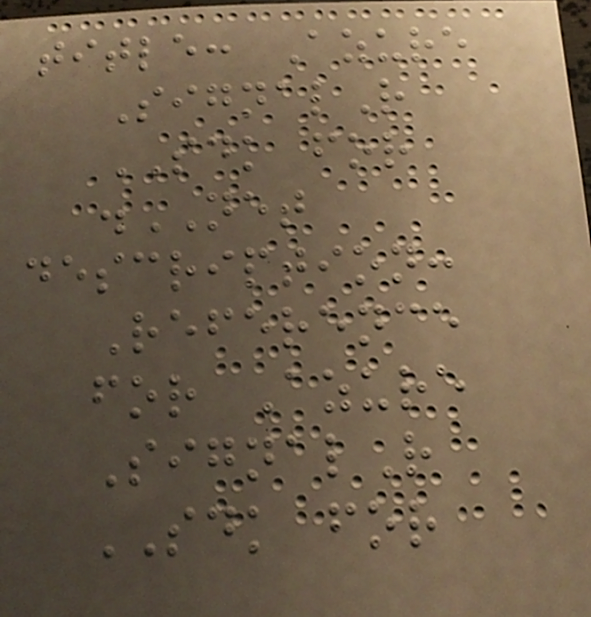title: Azure
SignalR
SDK for
.NET
description:
Reference
for Azure
SignalR
SDK for
